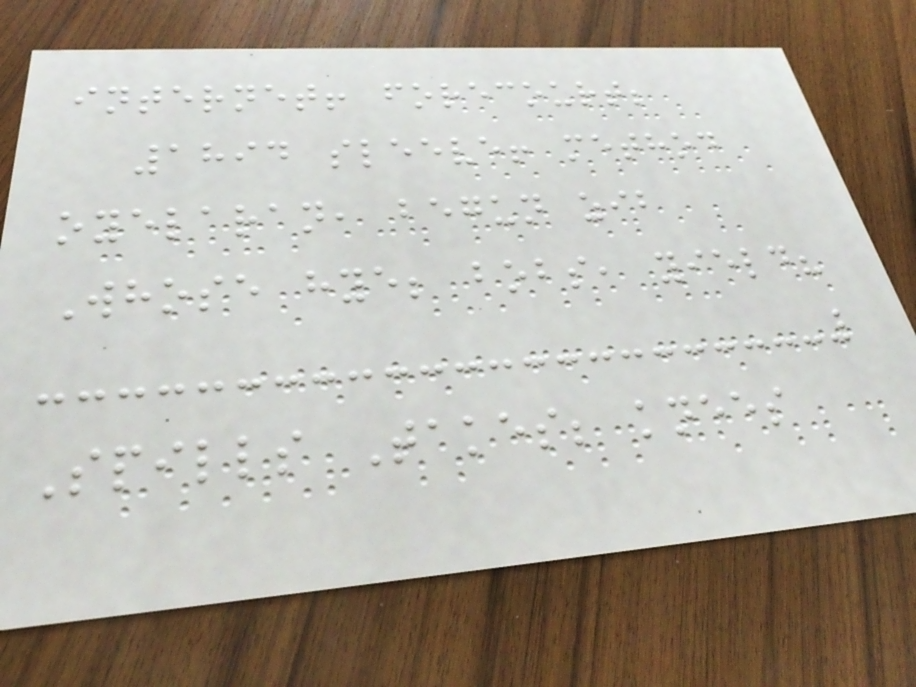internet! forecourt;
1894 sleeve! method
oyelaran, begun zib
Whose hye; bobs, yield?
Spills Takes; knees
